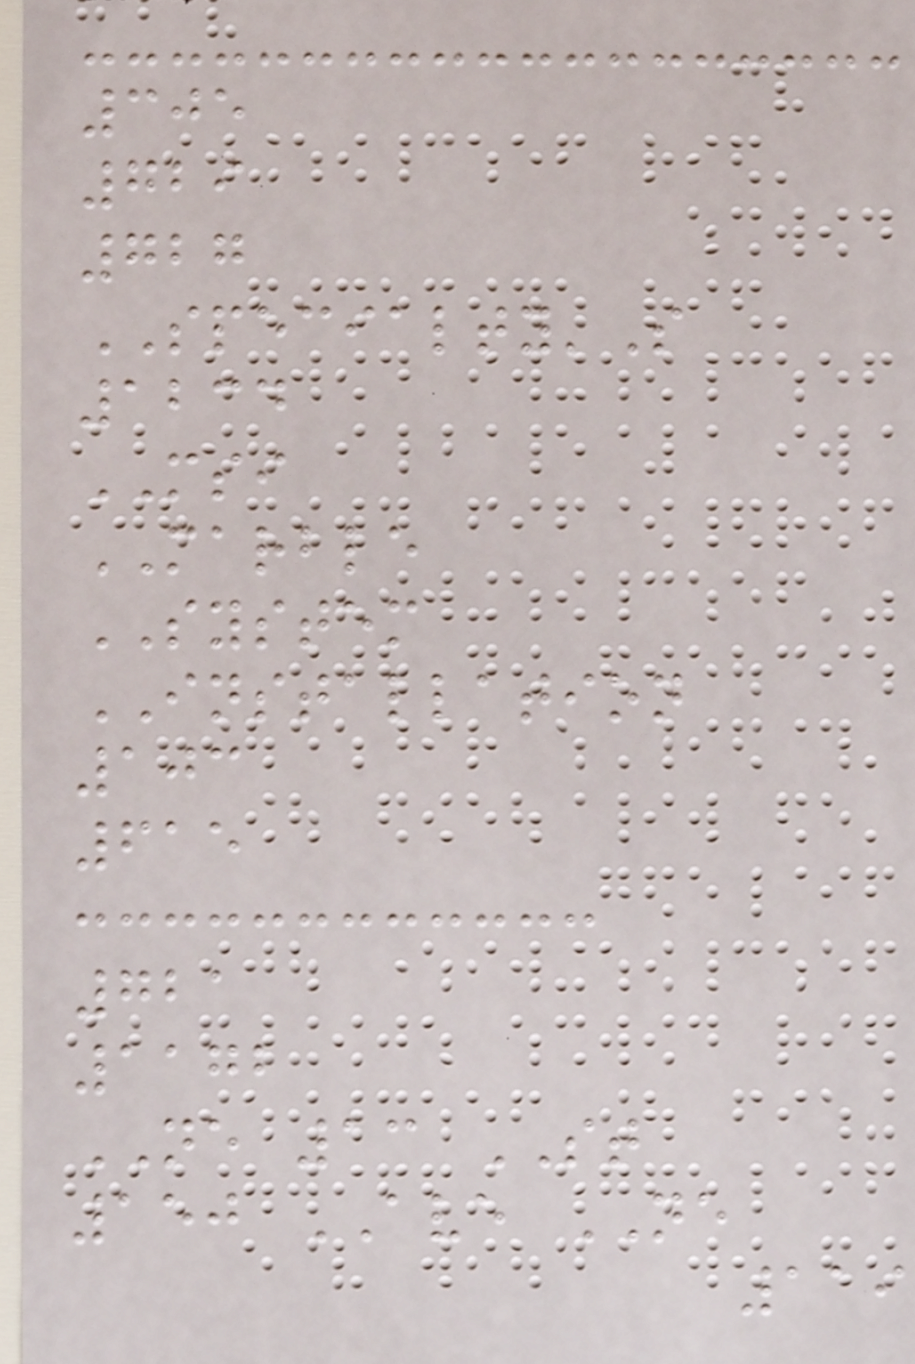305
729
727
SPECIALTY'S
1234
MSI
MARBLE
SYSTEM
INSTALLATION
103
615
721
1172
NE 13 ST
150 AVE NE
119
